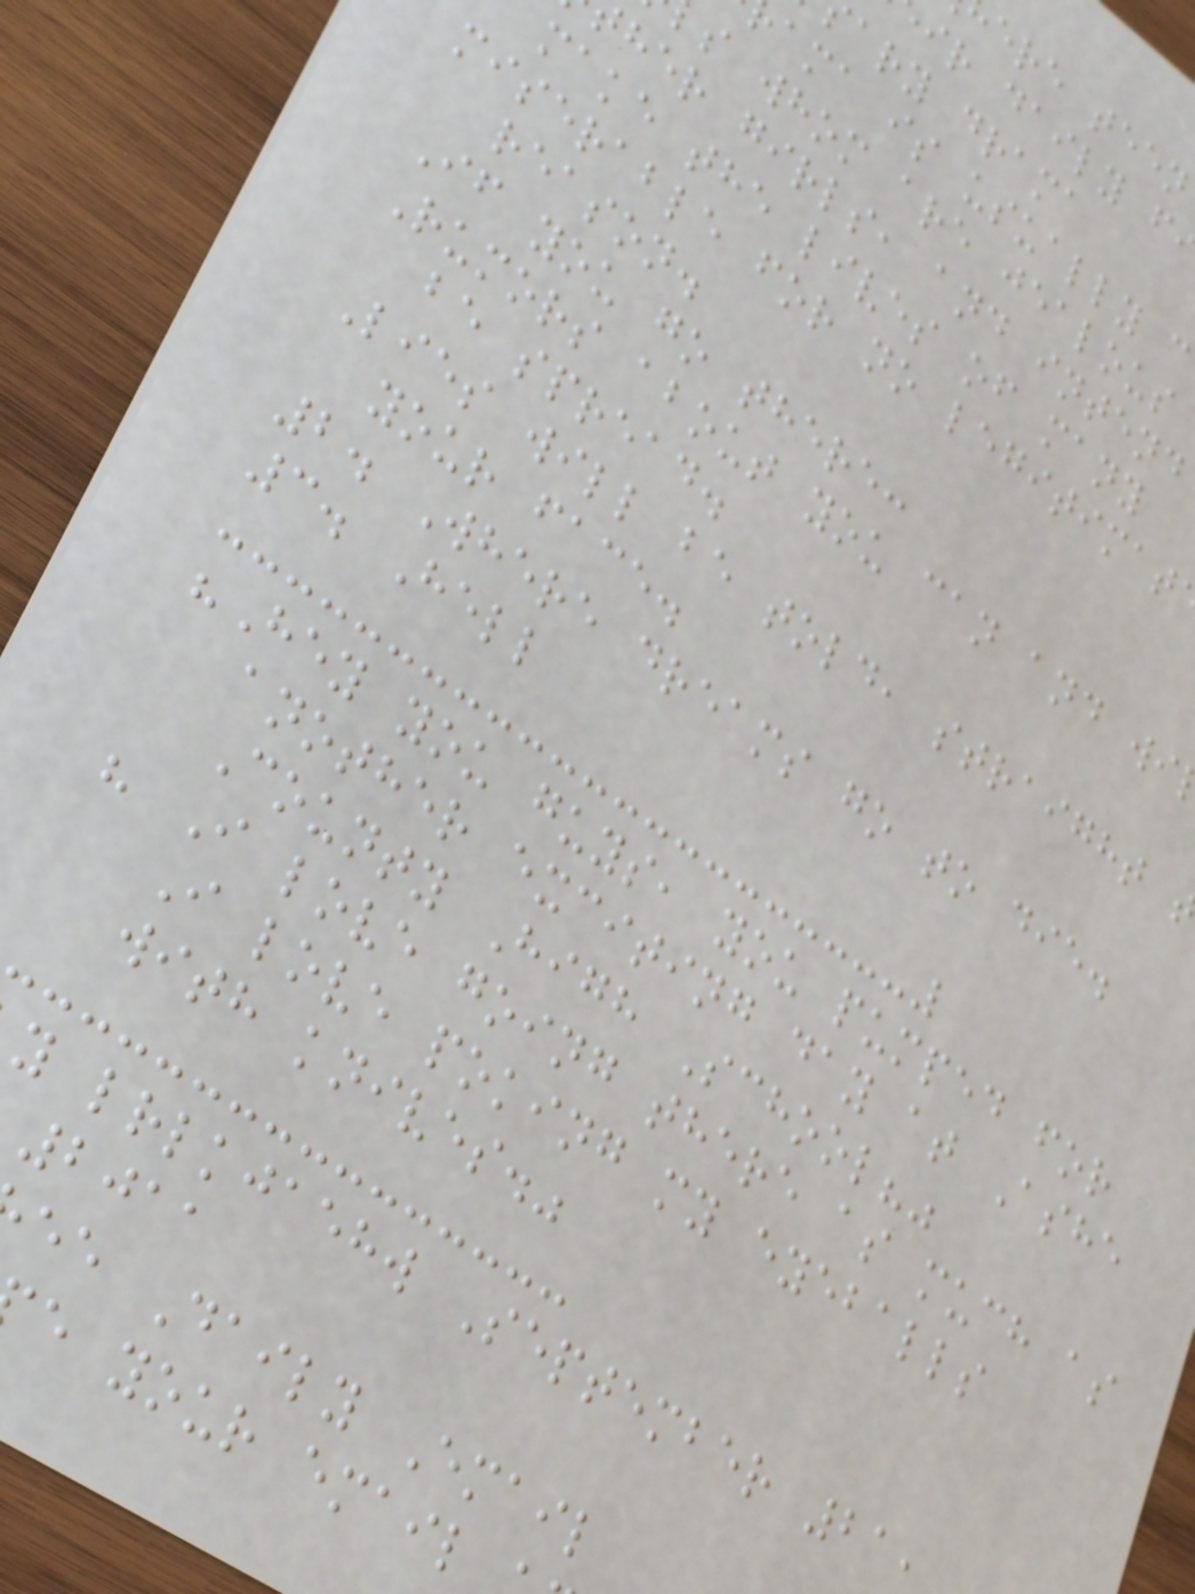ere teen
ir daily f
ary drama
ama is usually c
s whom are jealous
her girls, and intend
make the lives of many
miserable for no legitimat
reason.
If you go there:
Rumors about you can and wi
be spread.
Lies will be told, straight
your face.
2. Where dreams go to die.
3. Hell
"Hey you guys, you pumped for
another exciting day at Ashe
County High School?"
" I love going there as much as
I love poking my eyeballs
with knives."
y lrlkjaehw September 21,
2011
ee Daily Email
e your email
